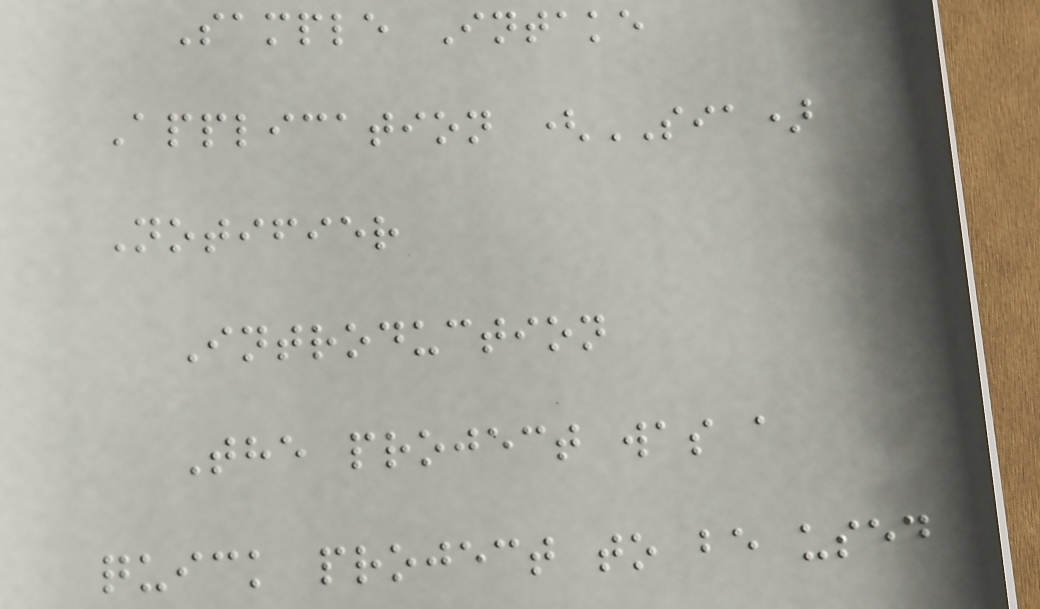Sample Intake
Application (SIA)
Notifier
Introduction
The project was a
quick project to be used
